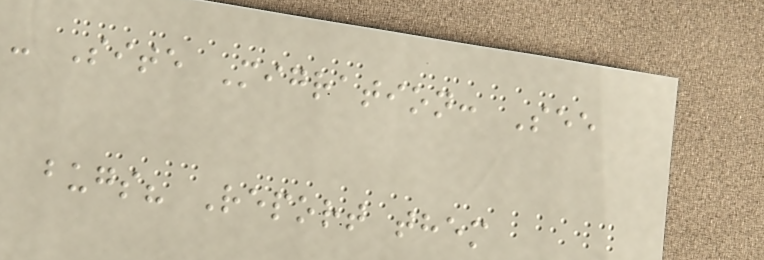- Site Migration: See
bugs? Report them
